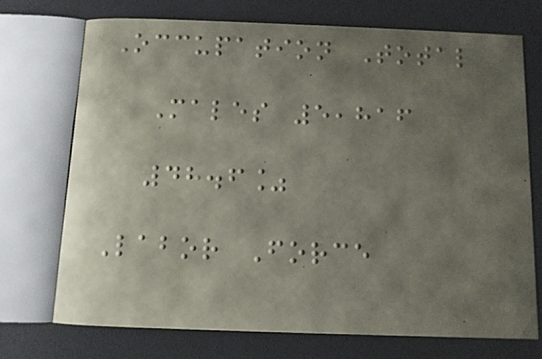Occupation Total
Males 5,816
48.6%
Labor Force
